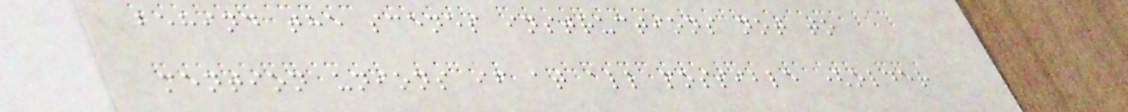behind the scenes instructions not to
mention unions if at all possible (older
